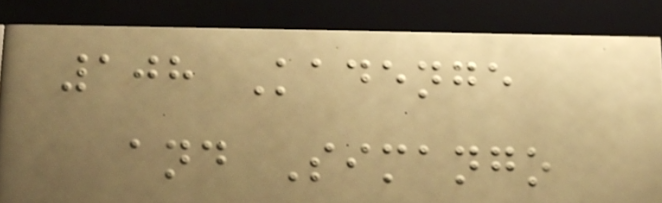108 Kadenge
and Simango
